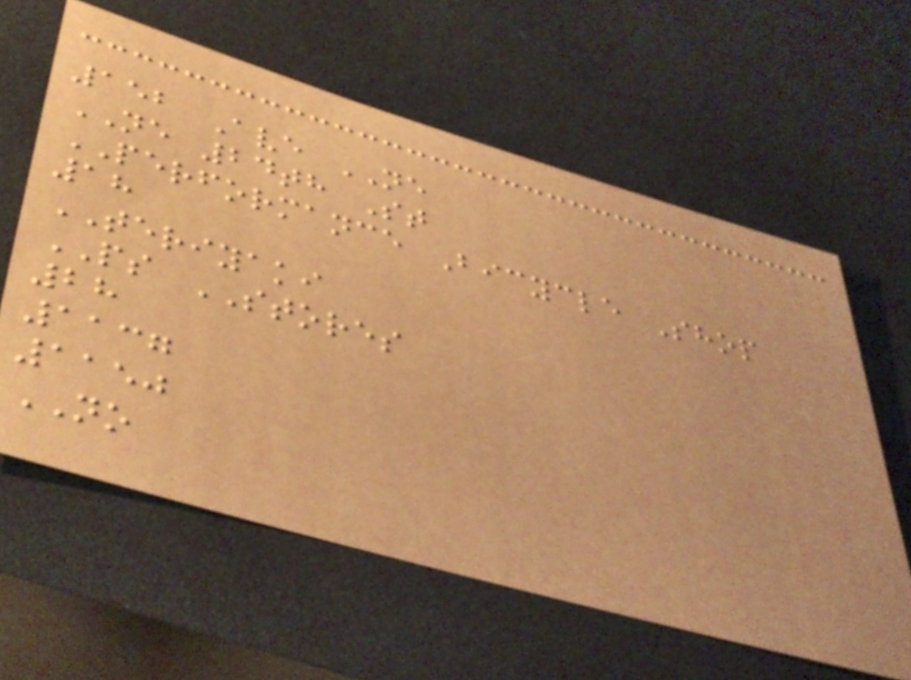152 Ave NE
NE 24th St
PERFORMANCE Bicycle Shop
18
TERIYAKI
PS STORES
28
1137
1150
NO
